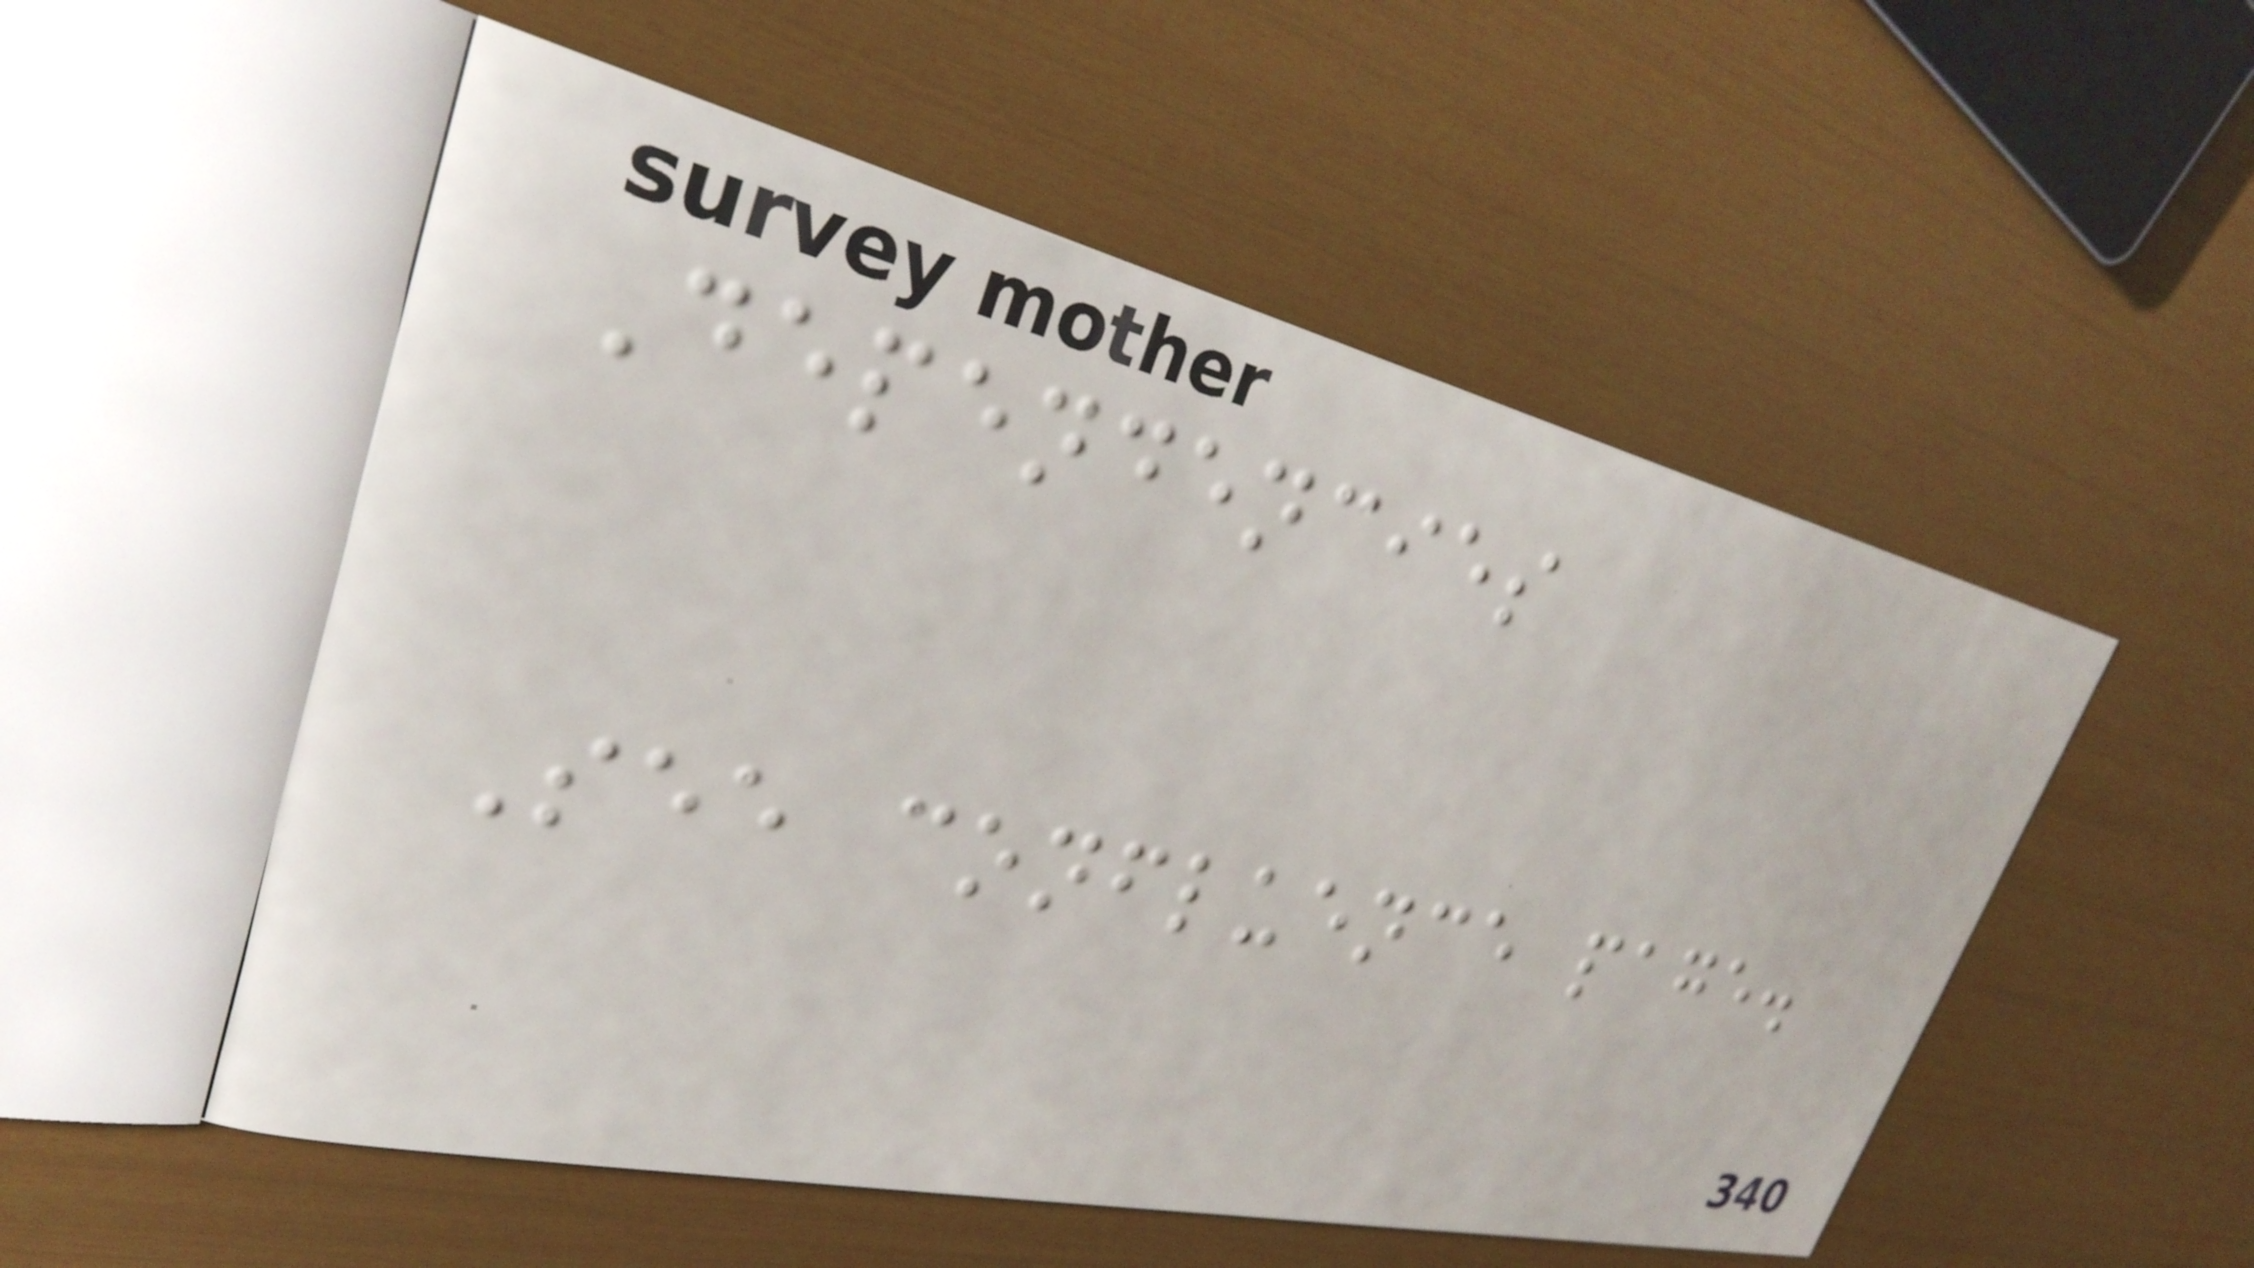Dependencies
See confluence page.
